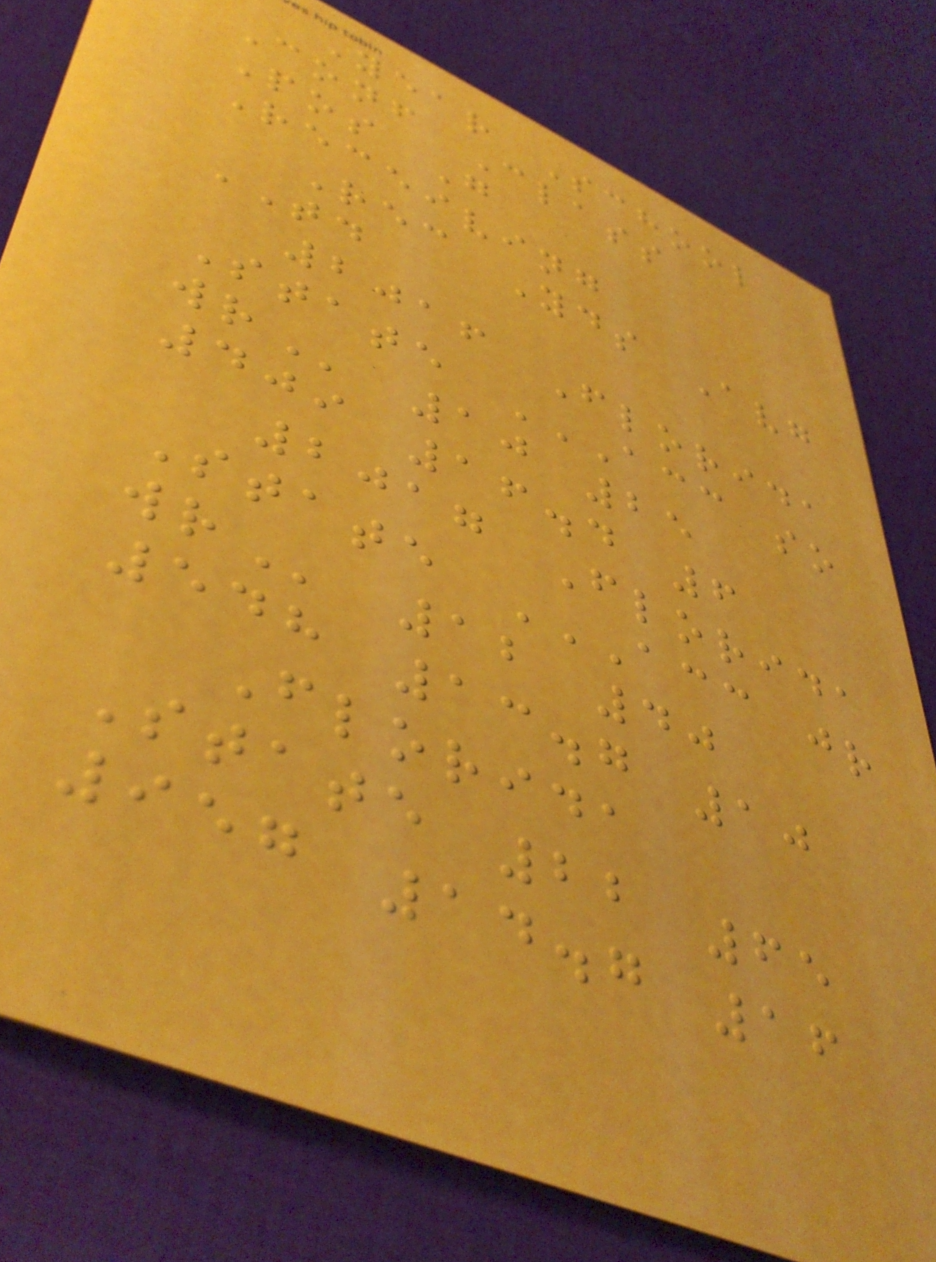Year School
Conf Class
Pos G
Receiving
Rec Yds Avg
TD
2016 Florida
State ACC SO
WR 10 25
409 16.4 6
2017 Florida
State ACC JR
WR 12 40
548 13.7 10
Florida
State 22 65
957 14.7 16
